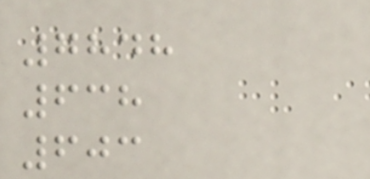7848
638
603
